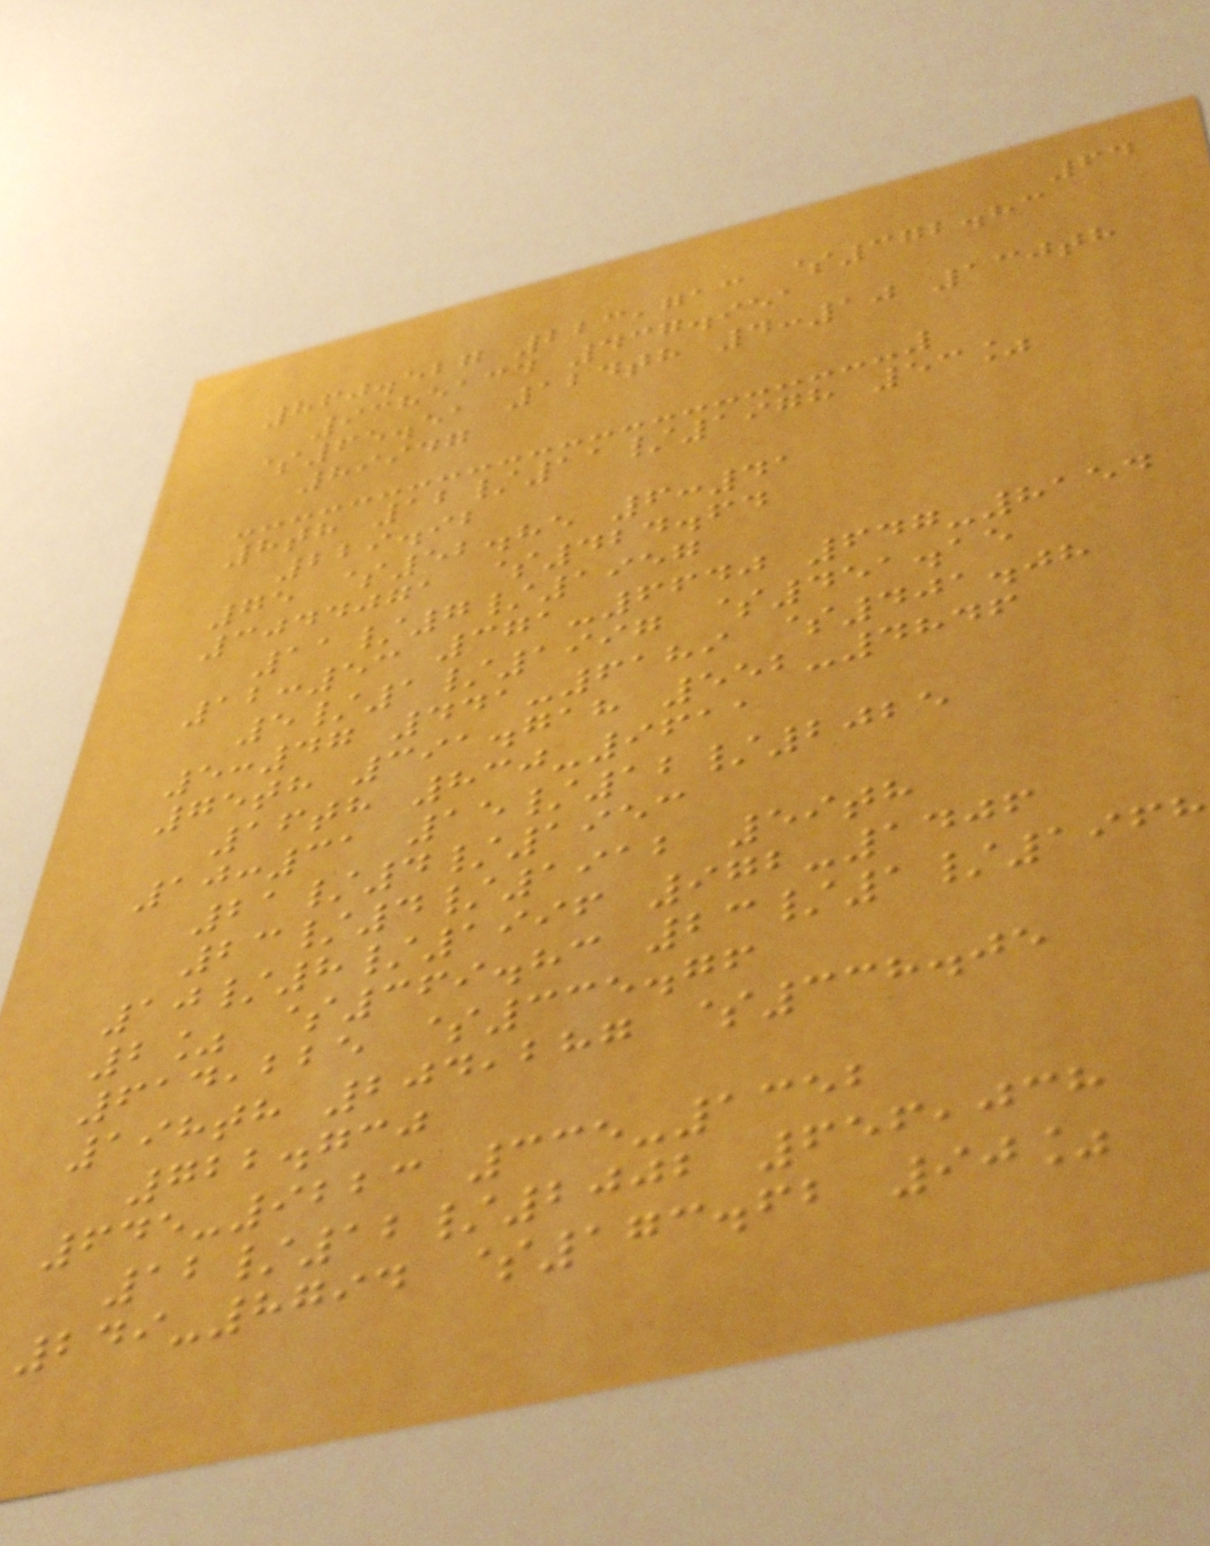64
860.527 223,713 $372.83
9385134 437.951
$65.51 124th 4:10 130th
89947
8th 12/11/1978 53%
229.92
75 $52.85 6:41
3044071 $424.64
11/7/1957
12:53 371-6640 647-8154
5/1/1997 $451.15
5:47 441-6189 $401.08
75th 391.718 552-4846
16th 830-9611
10:31 15/12/2025
21/4/1953
23/4/1912 59th
10/8/1996 972-1406
2% $369.83 23/1/1968
614,225 $335.76
198th 204,287 $338.05
722.730
645-9223 335-1352
12/12/2002 656,038
249-8794 $173.62 90%
